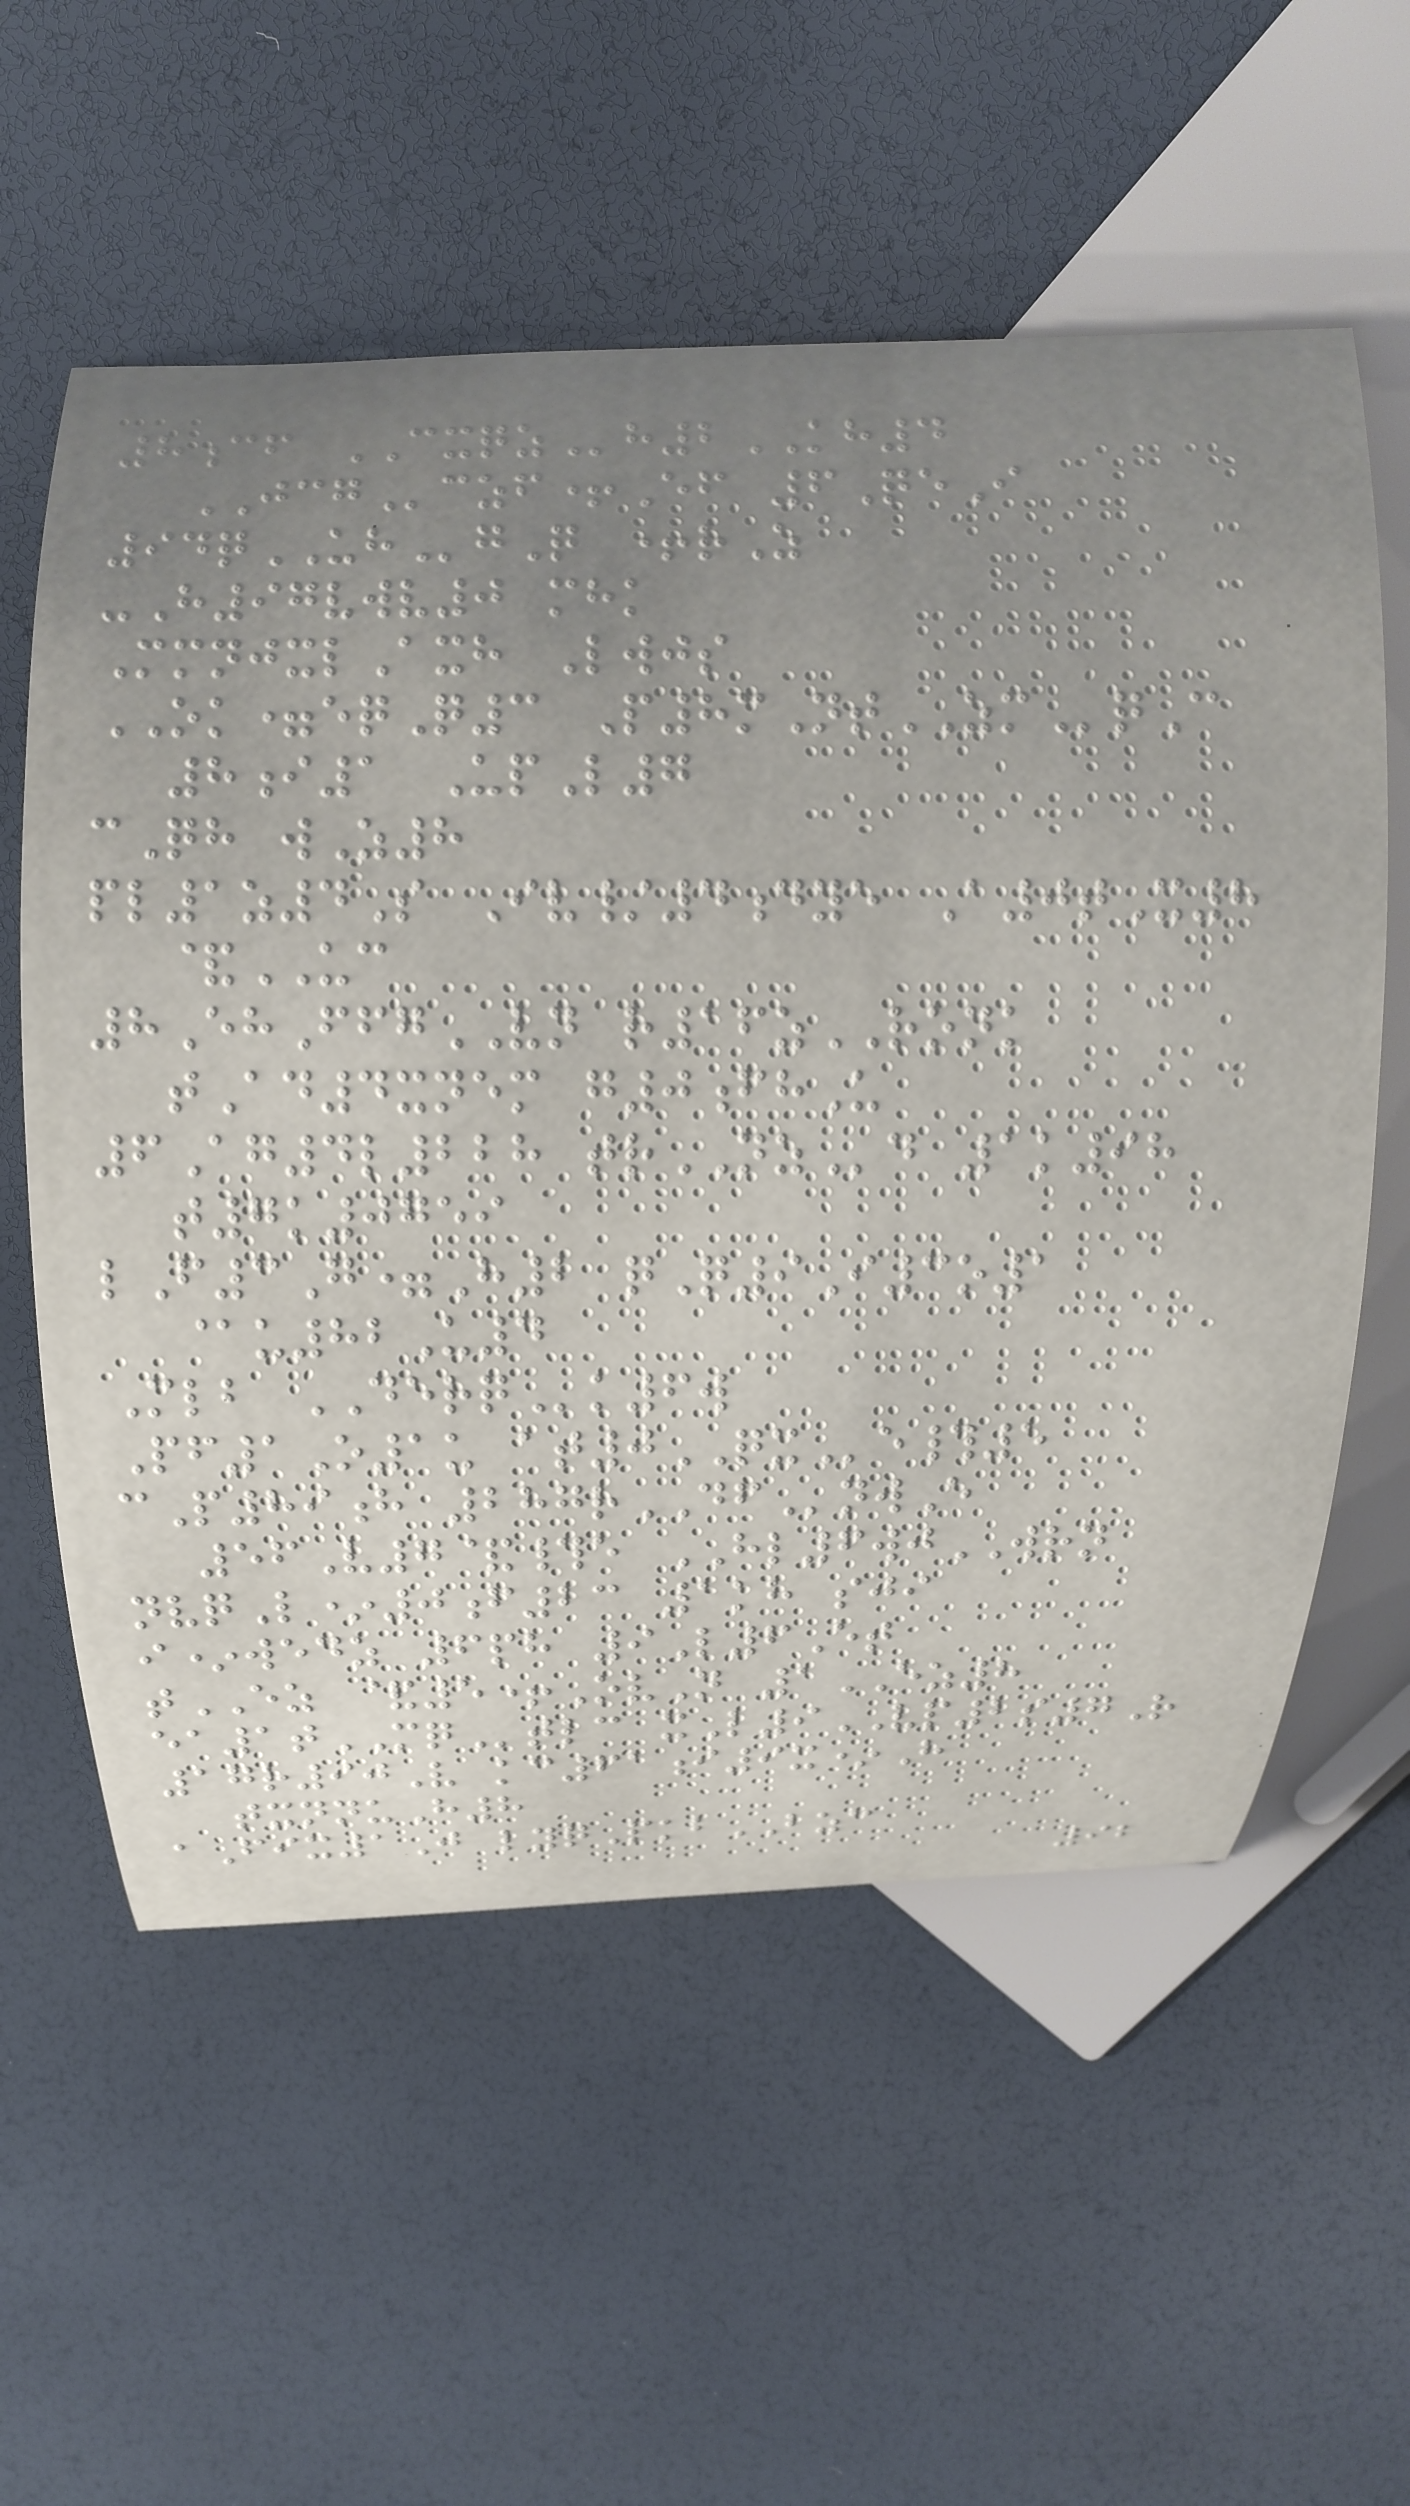8cf CXQZh2KH4
JCGczf+Ef 6QeI
94qUHgQ +rZ
-H97vwv0 mhk
MmnjxlAxh Lwjs
OK=eqQ3 P8mNtZMqC
8i1 UpL7
cQh wZ8
pl1z4S Iv/4dye A0tX8
&UC
8EhFfgVN r16zRONK
tAd4xnem g0fhU
6Ag4l228 trNZd 1k98
t7k0759
lF3G=H2 qQ9I3o1
@u82U4
Mlb DERQk6w
Pf1O1u at0QXe#5
cP89h 287rDFnwE
56V7&#e HL6wjWRN
nvqL*0f23 1kh sji
i*wedz 6ph 9L6Et
tEZ &5+OvN 1EZ8
ea1tMQtlc xL9VP2s7R
17r90V kc61i9x*H
txnnuH8
aFix1J lyqPkbBZC
92
